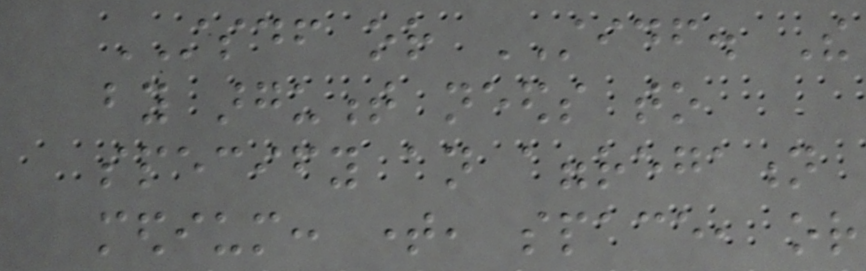STSDF or STIDF. The
by argument needs to
specify an aggregation
medium: time, space, or
